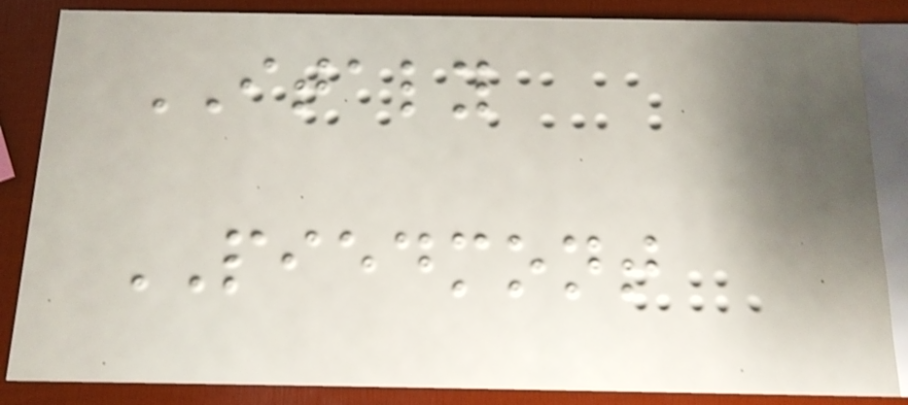ITALY
PIEDMONT
